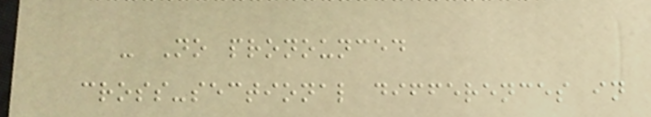- No pronounced
cross-sectional differences in
